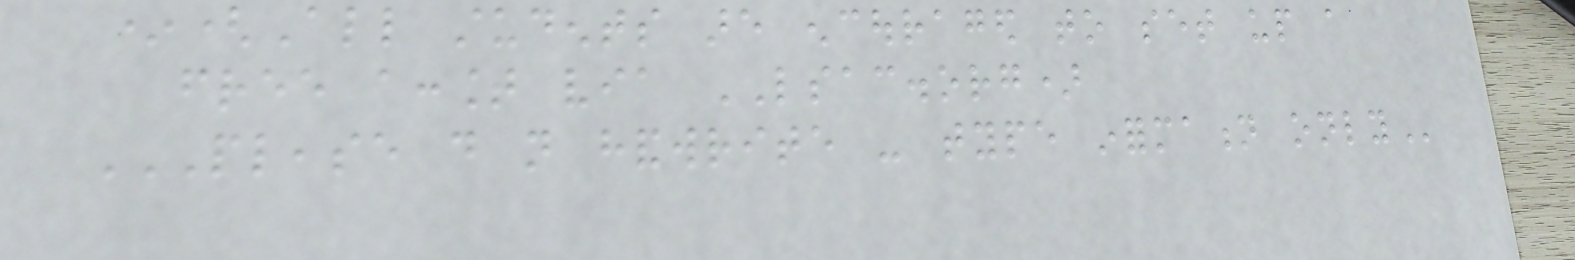*(All students are encouraged to set up a
free account via LSAC.org)
PLEASE DO NOT HANDWRITE - TYPE INFORMATION ONLY
